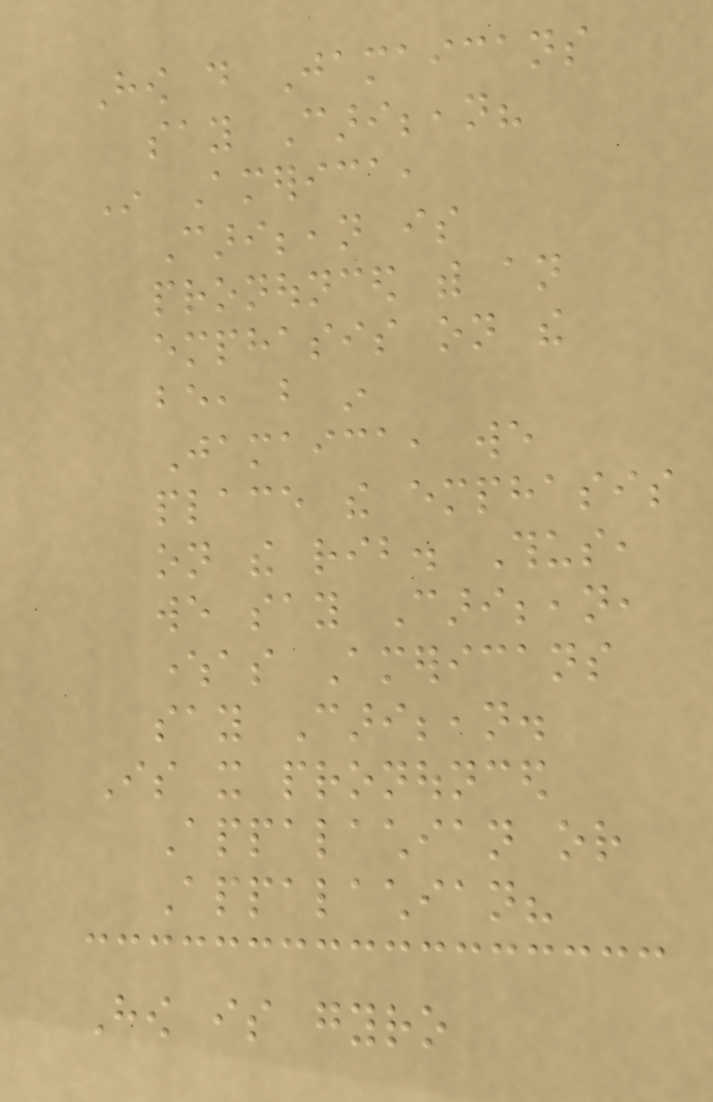How do Jamaicans
say Caribbean?
In America,
Caribbean is
pronounced with an
emphasis on the
be, but in
Jamaica, we
place the emphasis
on the rib. Thus,
we say Caribbean,
whereas Americans
say Caribbean.
Is it pronounced
Appalachian or
Appalachian?
How is gyro
